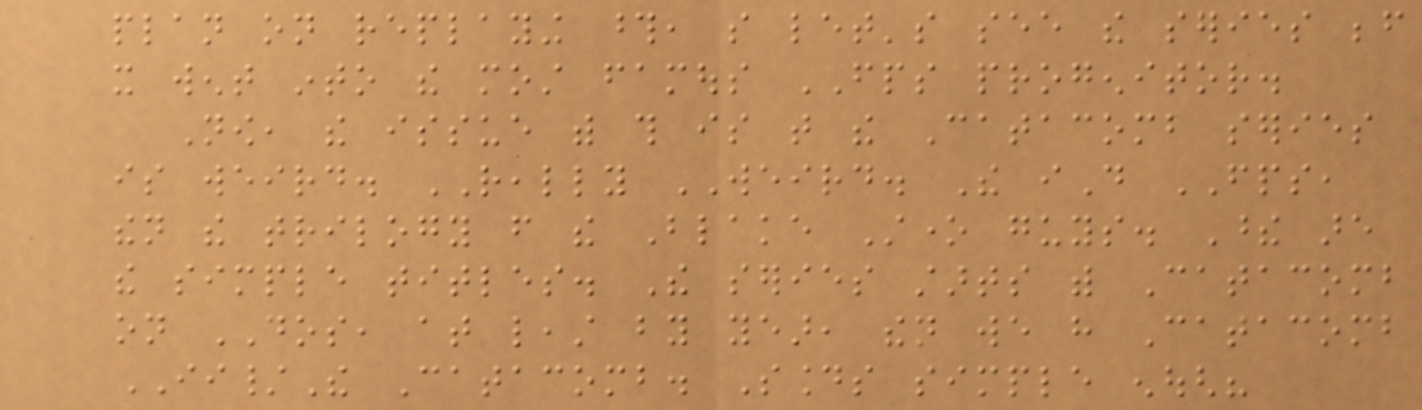plan on replaying those, so let's see the series before
it went into the most famous FPS progenitor.
Now, the issue with this is that the Catacomb series
is weird. REALLY WEIRD. The iD FPS,
then the trilogy from the Blake Stone guys. These are
the simple titles. The series starts with Catacomb
on DOS, at least by year, then we have Catacomb
II/The Catacomb. Sounds simple enough?
